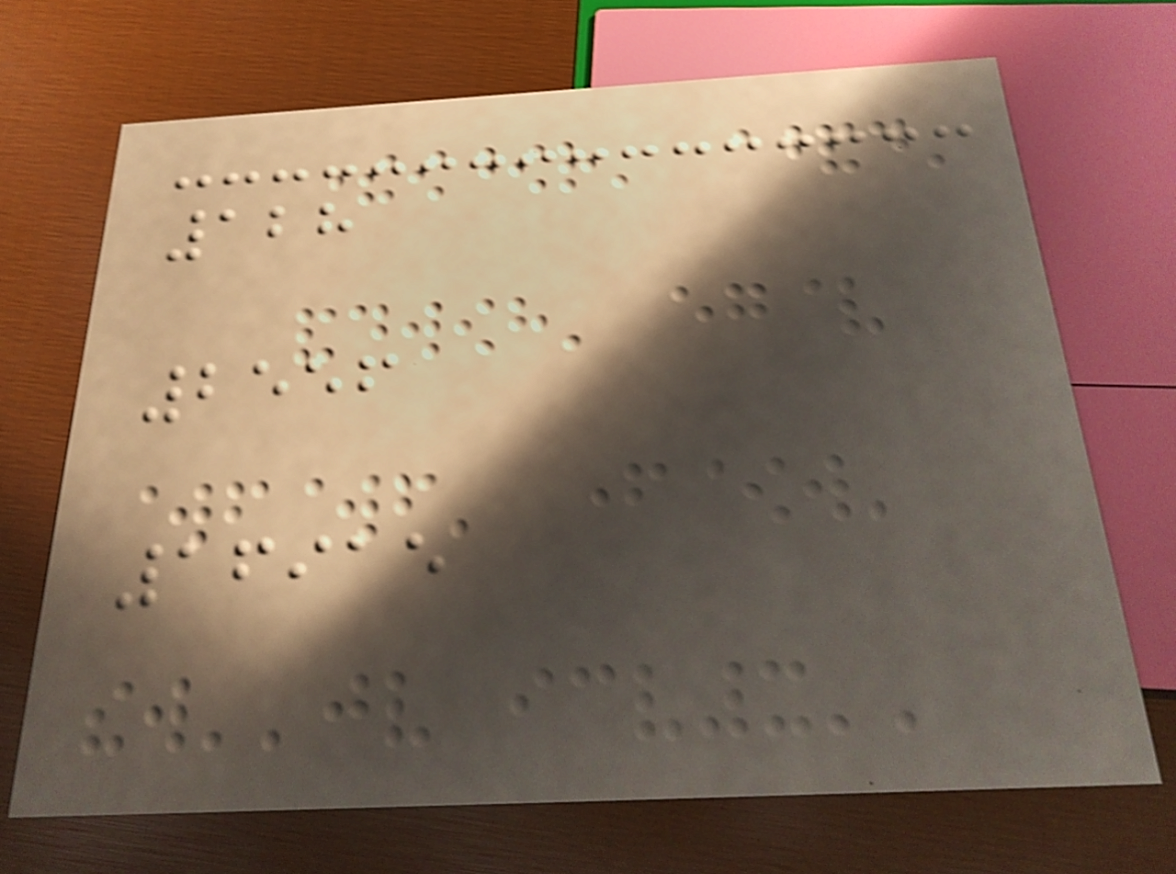128
2556
16915
